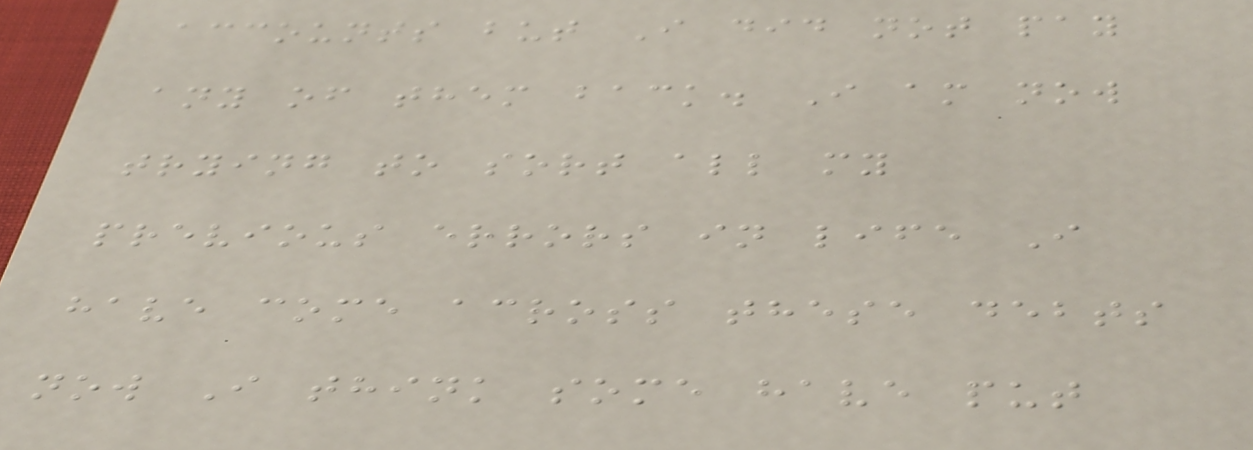accounts but I did not pay
any of them back. I am now
trying to sort all my
previous errors in life I
have come across these debts
now I think some have put
